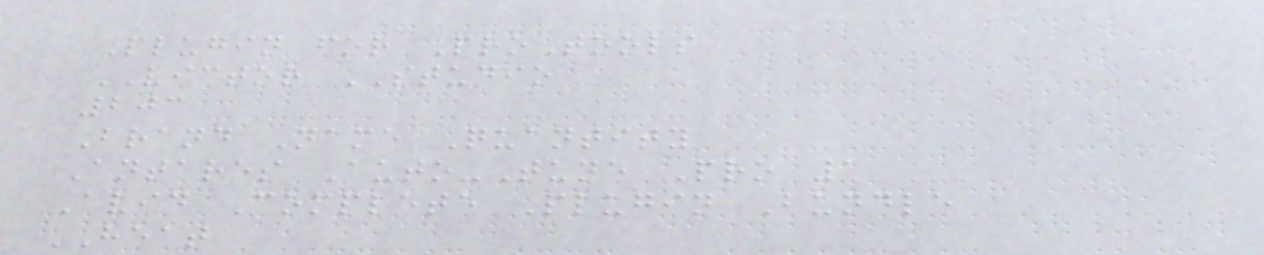Plugin for ProTools
VICTOR STUDIO
203
Brand Name Quantity
Antares Auto-Tune Pro 1
Avid Complete Plugin Bundle
HEAT
